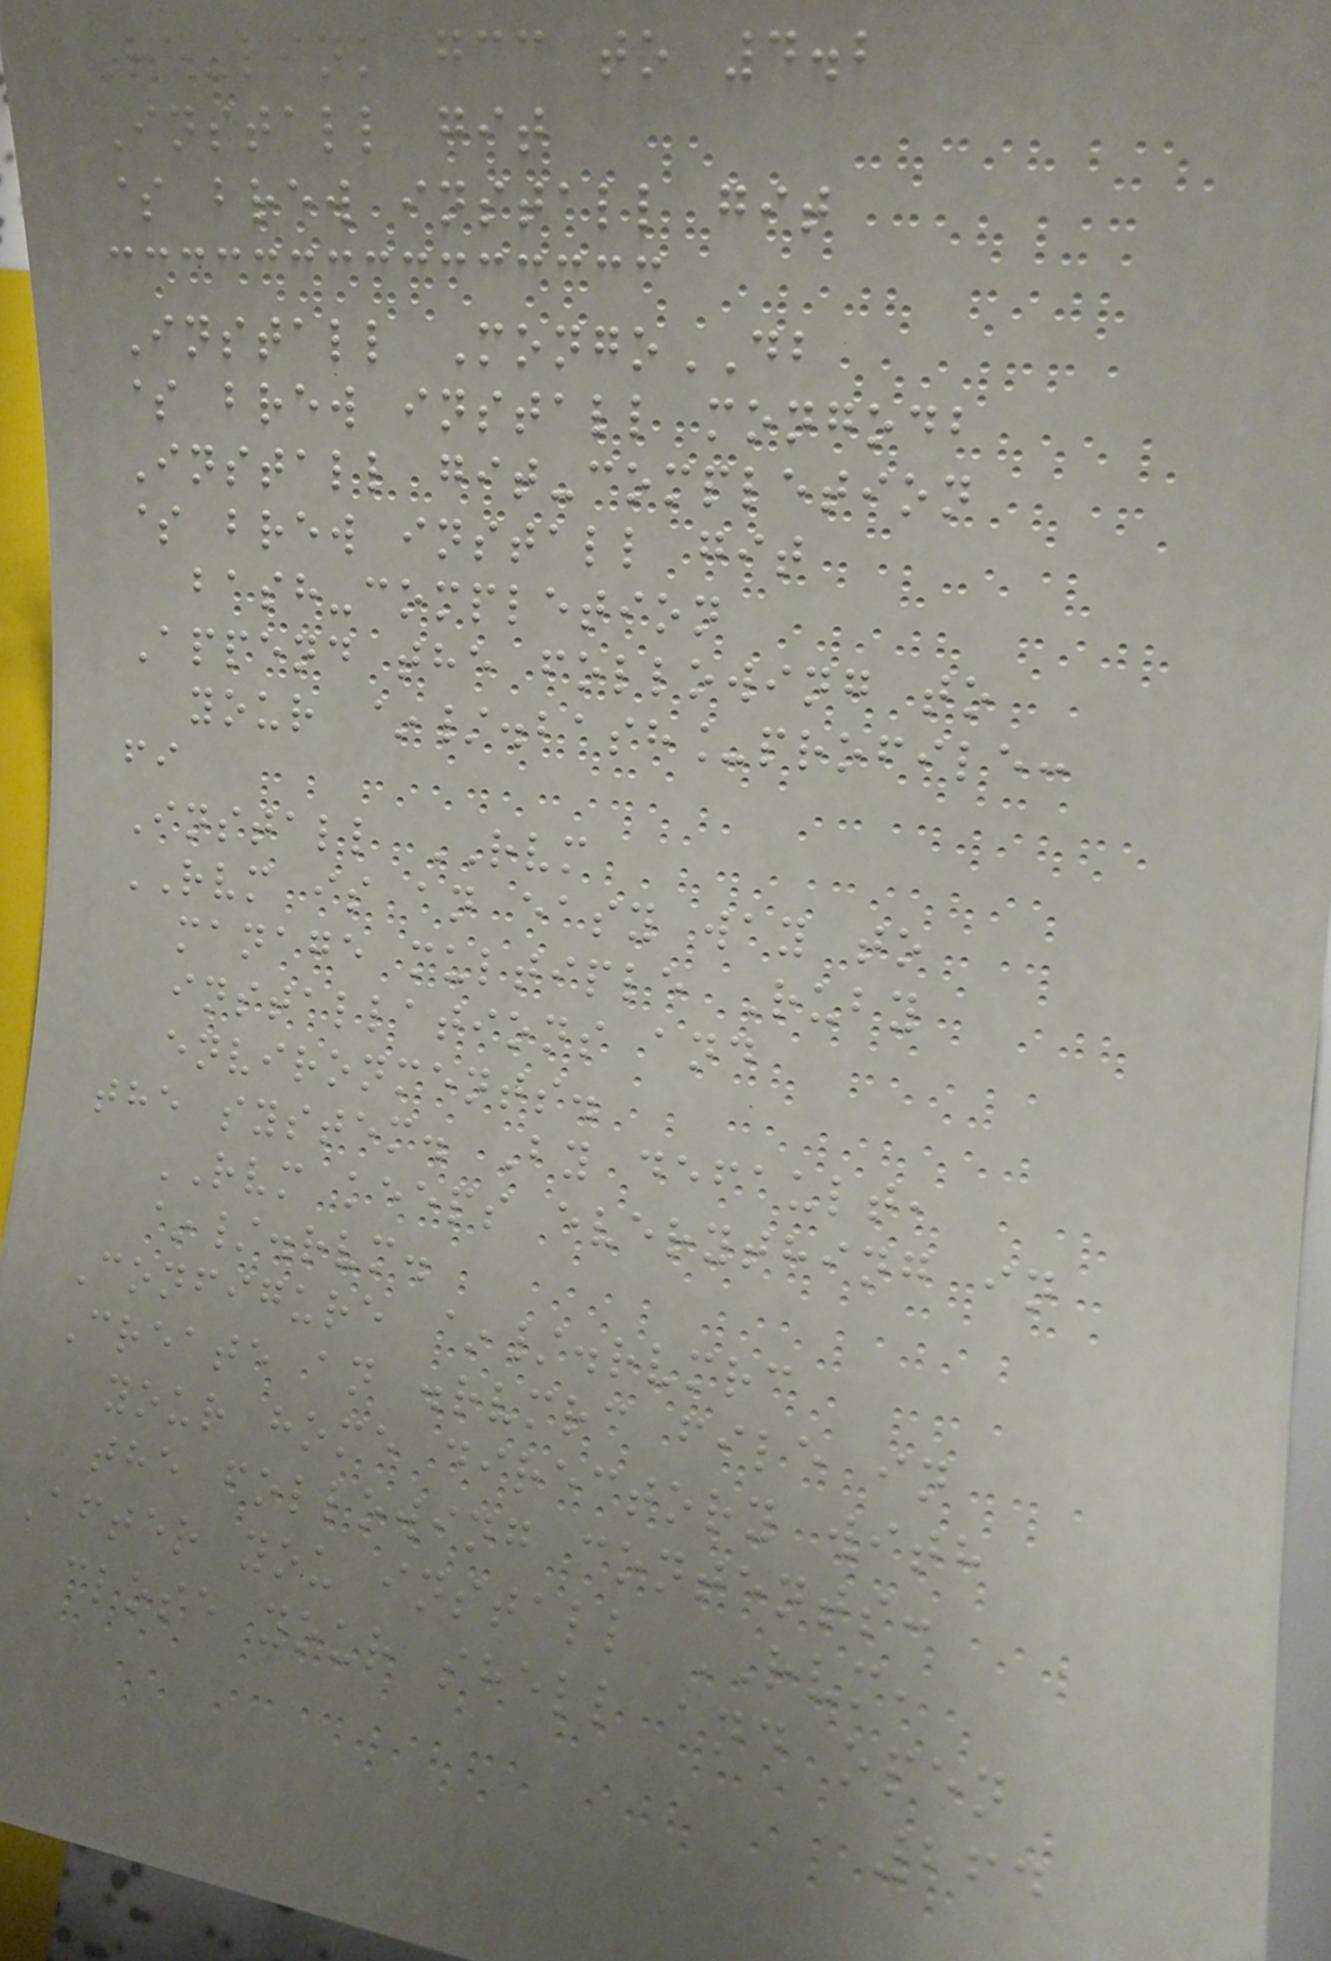Re-link gcc to 4.2
Install git
$ brew install git
Install MongoDB
$ brew install mongodb
Install git-completion
$ brew install git
bash-completion
Append the following to
your ~/.bash_profile:
fi
Install RVM
RVM is an easy way to
manage multiple Ruby
installations and
environments.
the system. By default,
RVM keeps everything in
~/.rvm.
Configure ~/.rvmrc
Create an .rvmrc file in
your home directory with
the following contents:
After you install RVM,
close your shell and open
264
